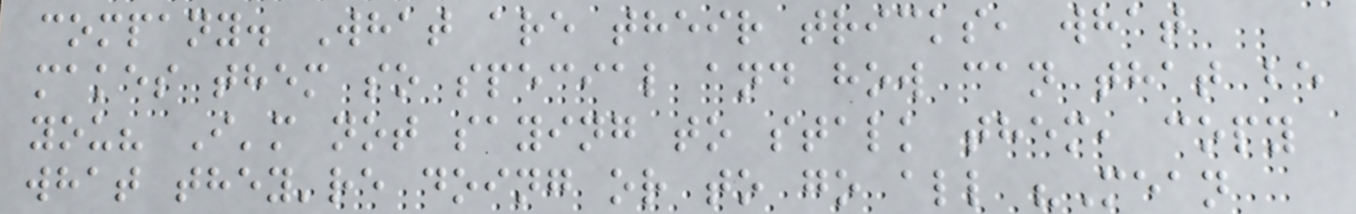company. What are their tricks, what
makes them so special and how can that be
you? I'm not saying to stalk them, copy
what they're doing or to go all "Mean
